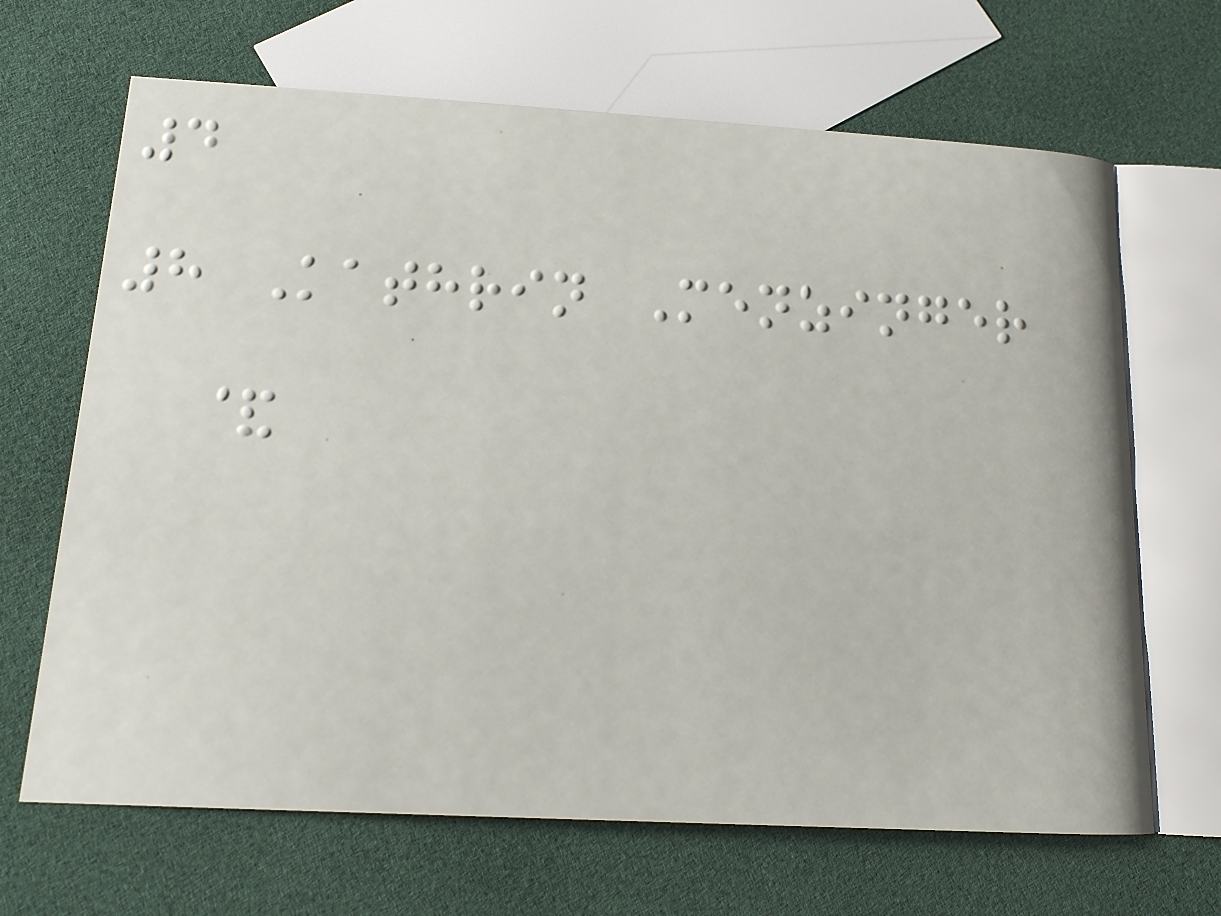4
8 Kathrin Menzinger
&
